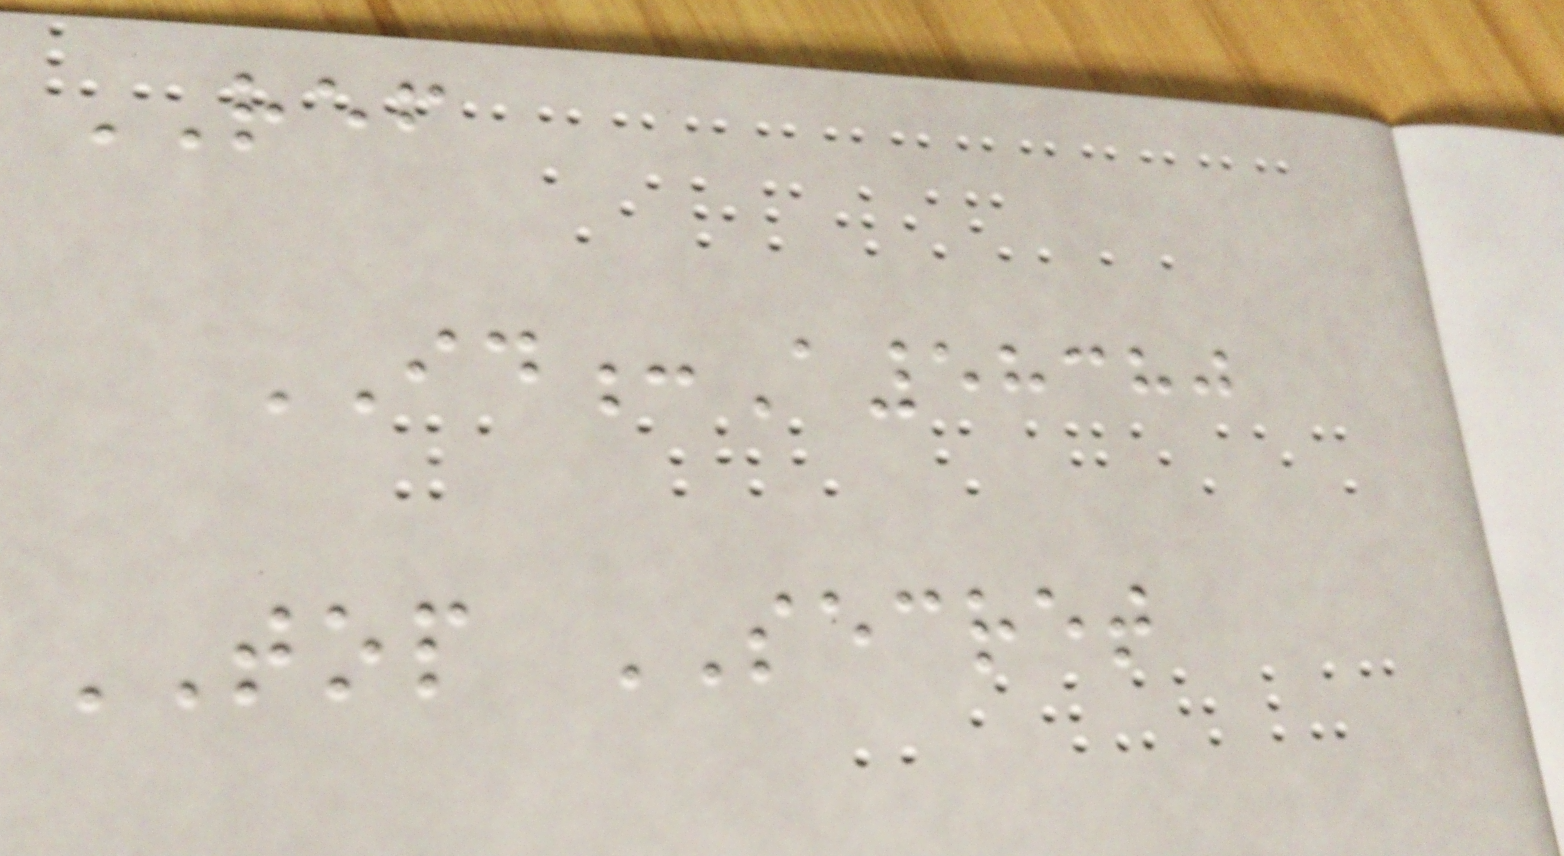REF
ID:A58380
TOP SECRET
